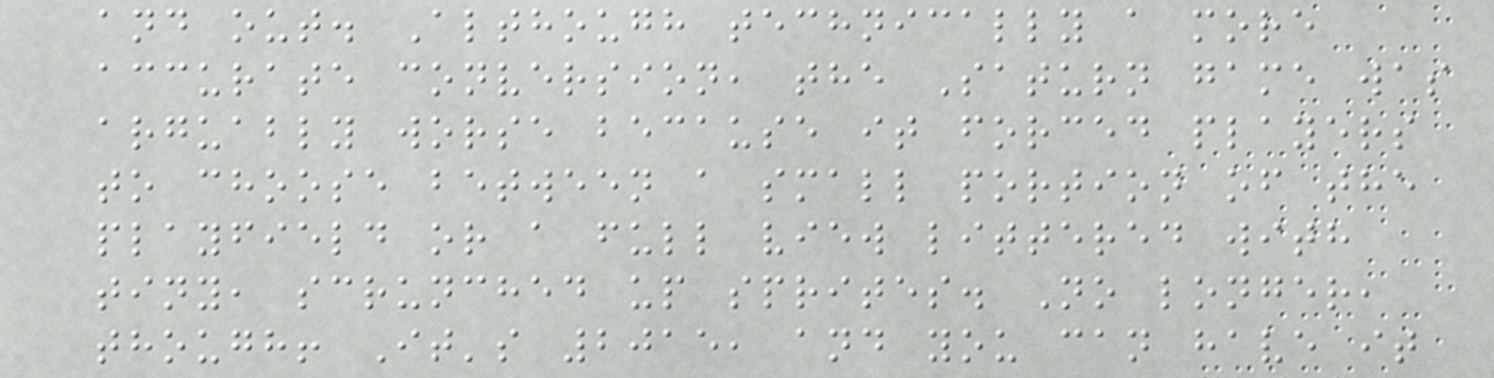and out. Although technically a more
accurate conversion, the Saturn game was
arguably worse because it forced players
to choose between a small portion of the
playfield or a full view littered with
tiny, scrunched up sprites. No longer,
though! It's 2015, and you can have it
